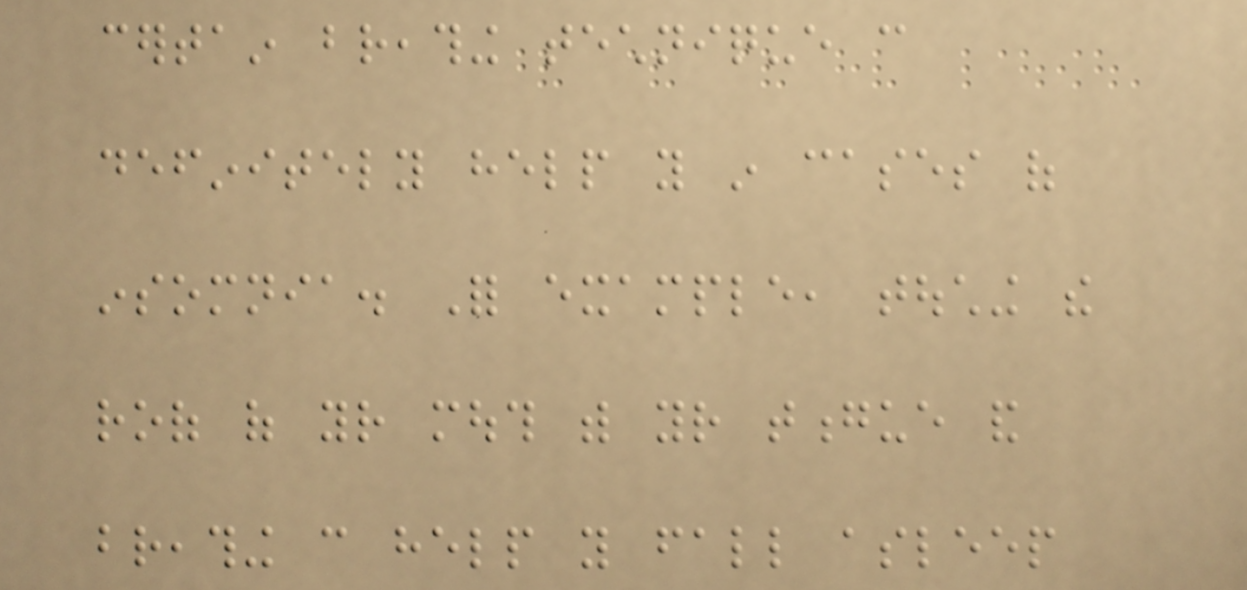certain breathing technique can
definitely help you in cases of
insomnia. For example, touching the
roof of your mouth with your tongue and
breathing can help you fall asleep
